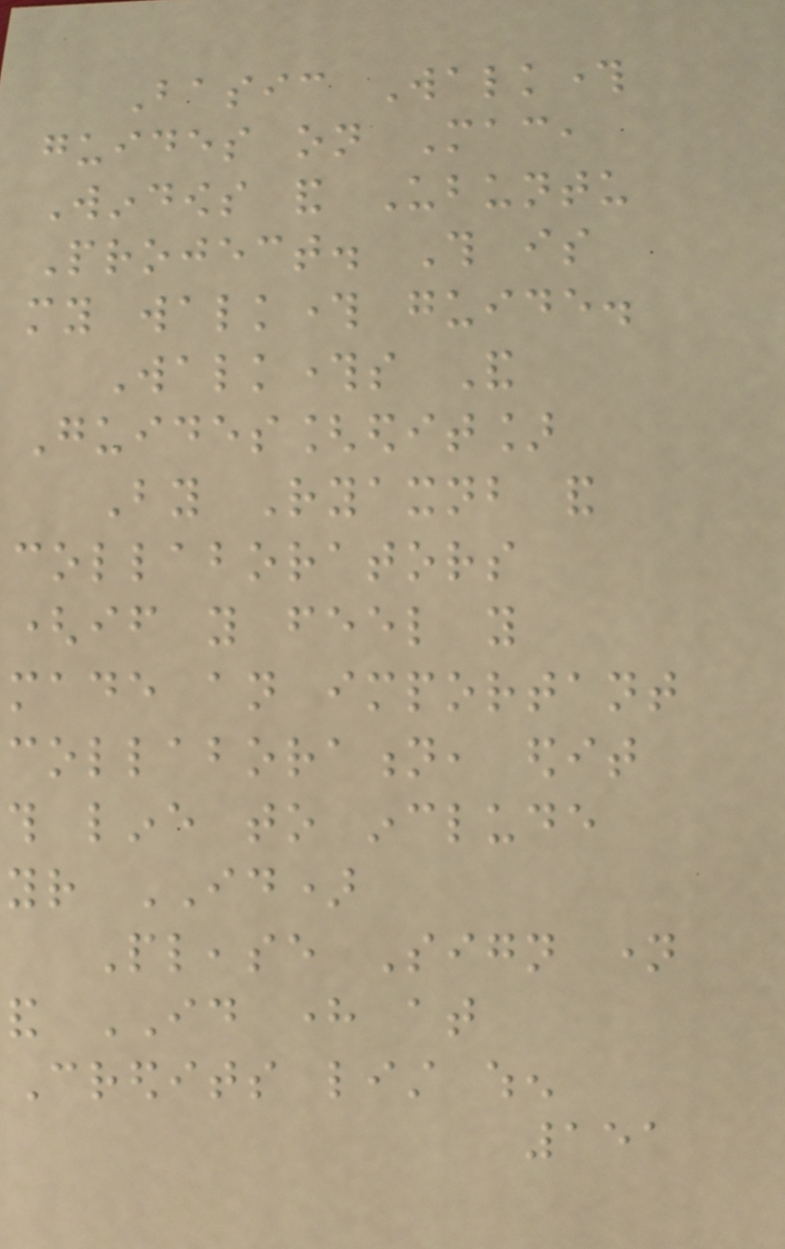Basic Walkthrough
guides on Mac,
Windows and Ubuntu
Project. This is
my walkthrough guide.
Walkthroughs And
Guides[edit]
By Ryaxnb and
collaborators
(if you feel you
made an important
collaboration, edit
this line to include
your ID)
Please Sign name
and ID here at
Credits list when
151
